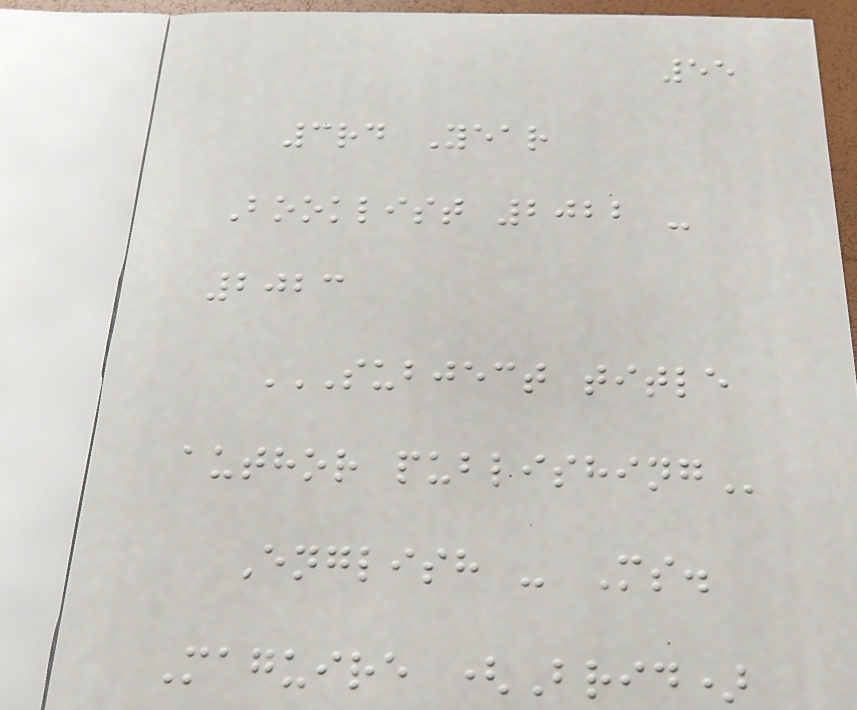55
3rd Year
Booklist 2022 -
2023
SUBJECT TITLE
AUTHOR PUBLISHING
English - Ms.
Maguire (Brid)
